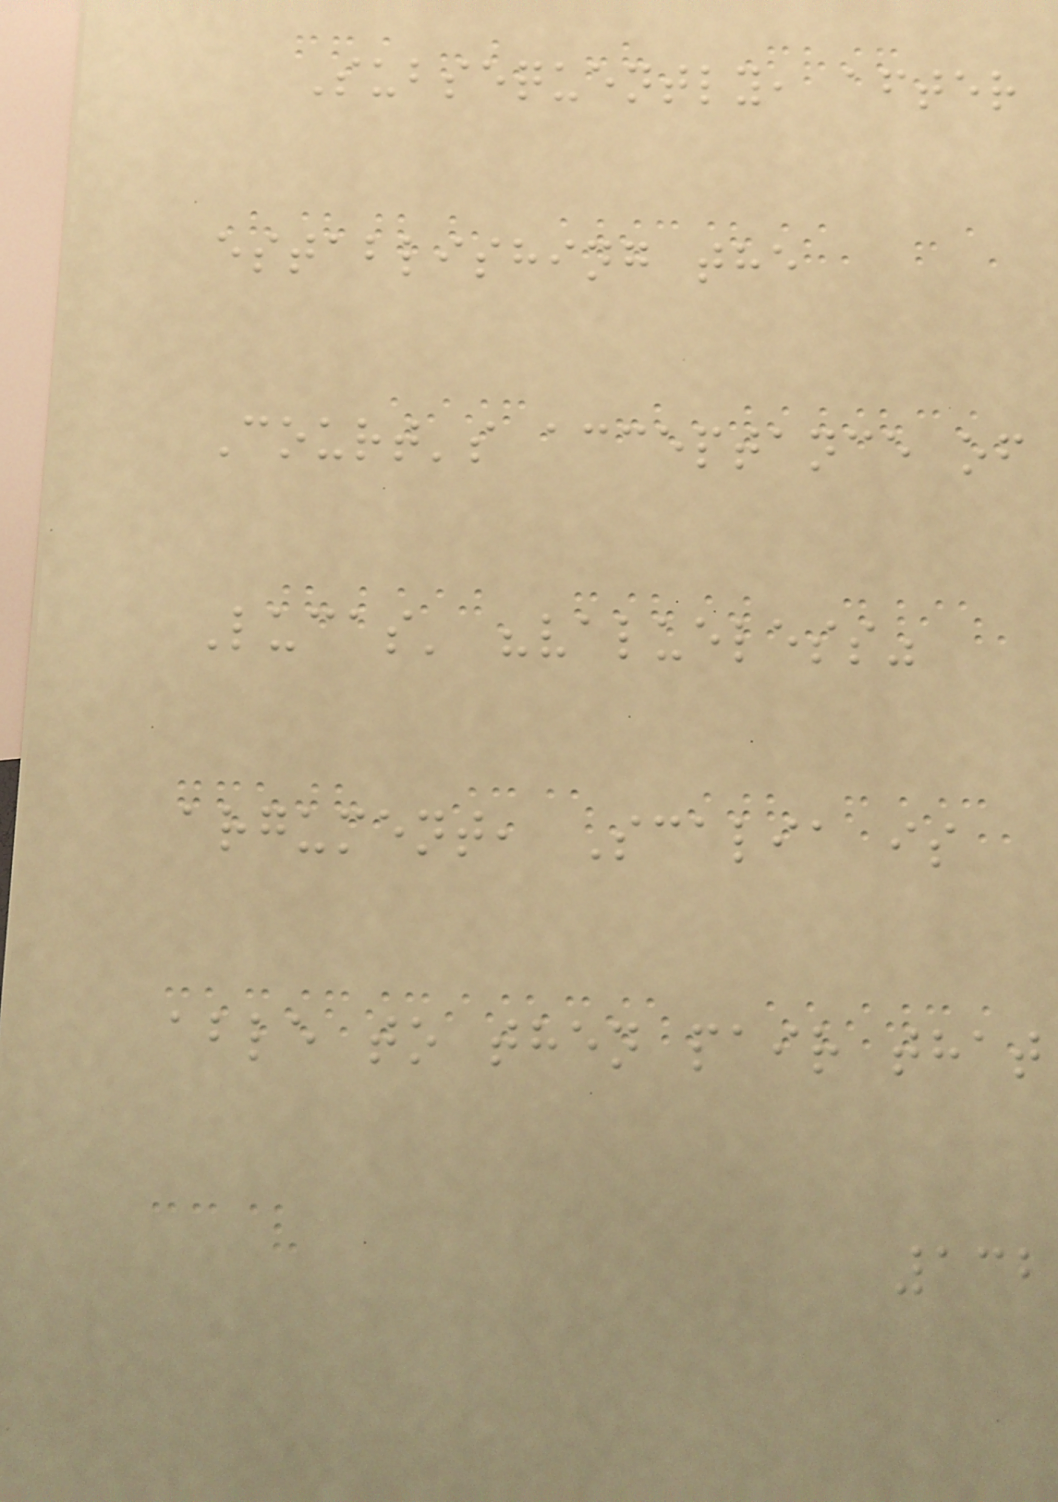Subsequently, after
establishing the
Court's acceptance of
Lucas' "valueless"
argument, Scalia is
able to then pair that
132
